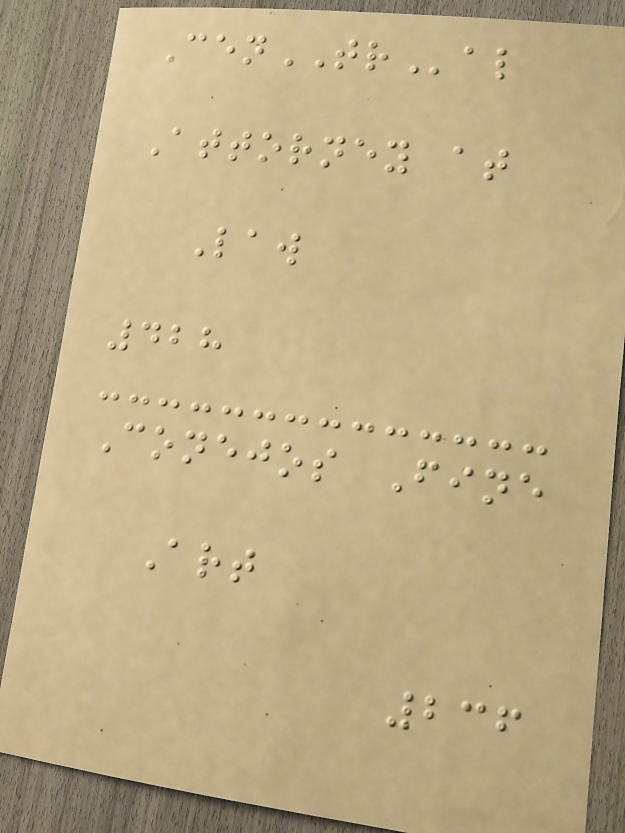CenTRal
Attorney at
Law
428
Conejos Fine
Art
236
